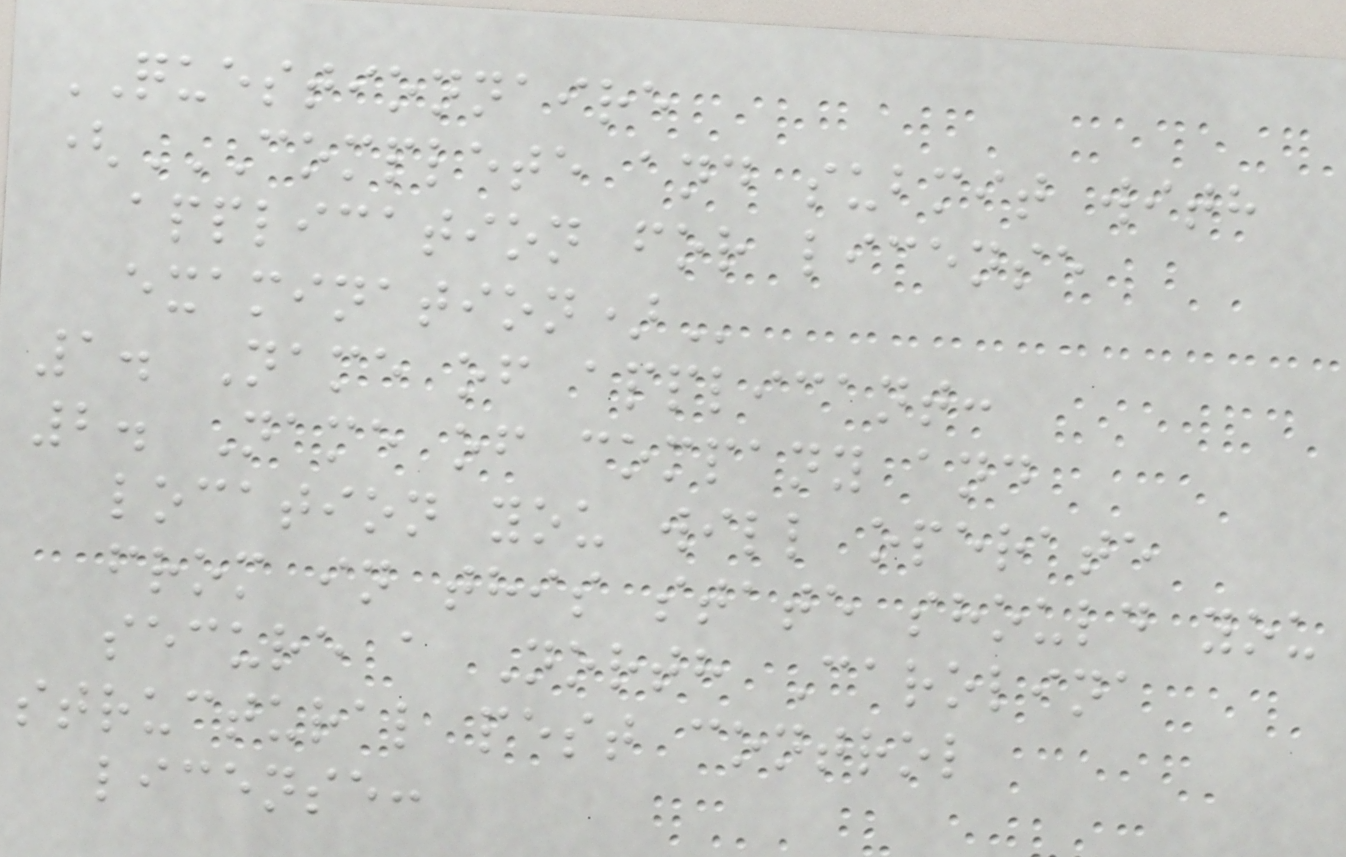QUESTIONNAIRE
(COMPLETE AND SUBMIT WITH
APPLICATION FOR LICENSE
EXAMINATION)
1. Name of applicant:
2. Name of company and
location you will operate
from in this state should you
secure a North Carolina
structural pest control
license:
